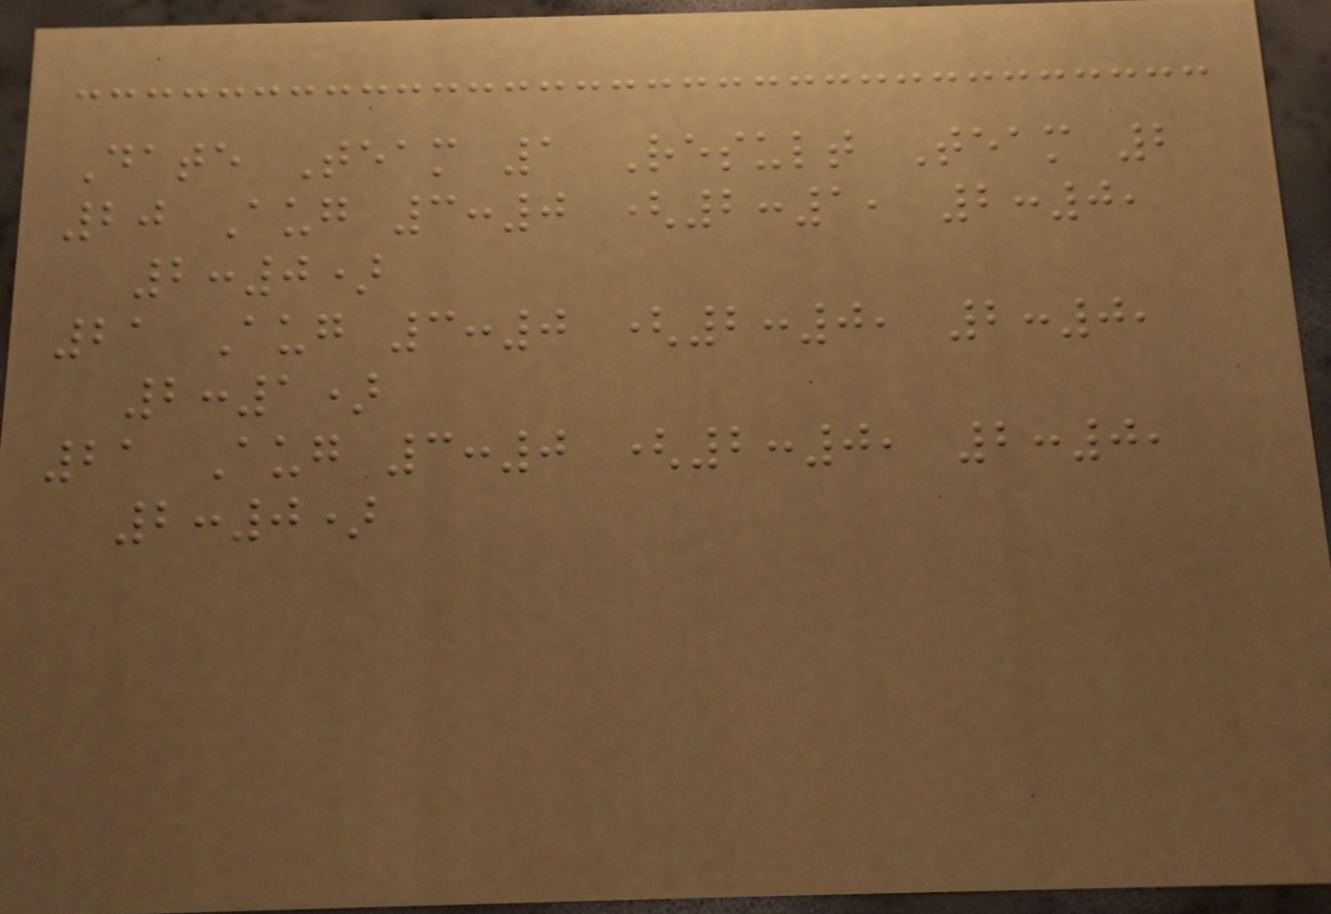Date Team 1 Result Team 2
20 Aug 3:0 (2:1, 2:0,
2:0)
21 Aug 3:0 (2:0, 2:0,
2:1)
21 Aug 3:0 (2:0, 2:0,
2:0)
